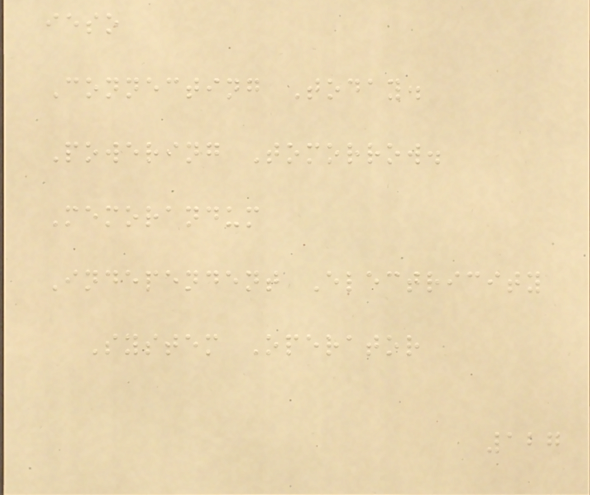ieso
Connecting Today.
Powering Tomorrow.
Memorandum
Independent Electricity
System Operator
127
